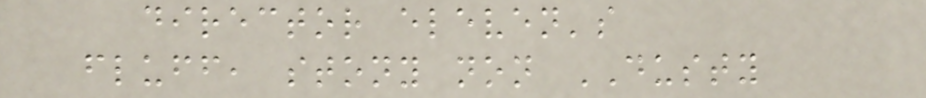director eleven's
fluff, stony non DUSTY
